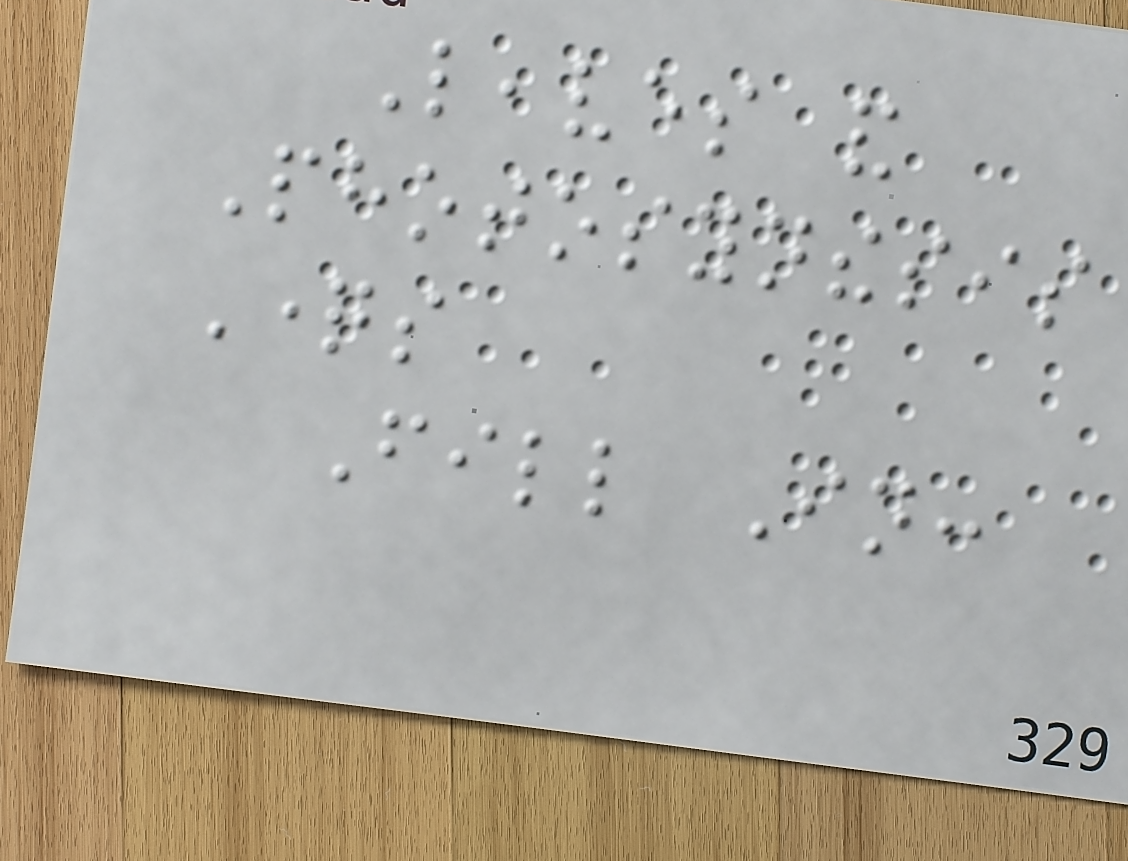Leaves and
Photosynthesis
Questions
Fill In:
